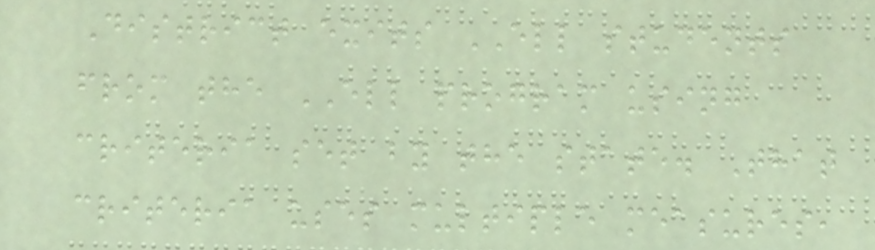District exits ELL students
from the ELL program using
criteria set by the state. That
criteria uses multiple measures,
